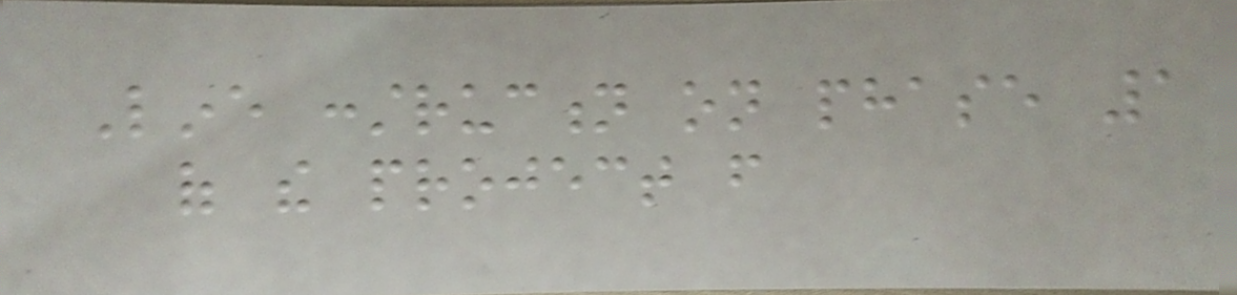Line construction on phase 1
of the project from
